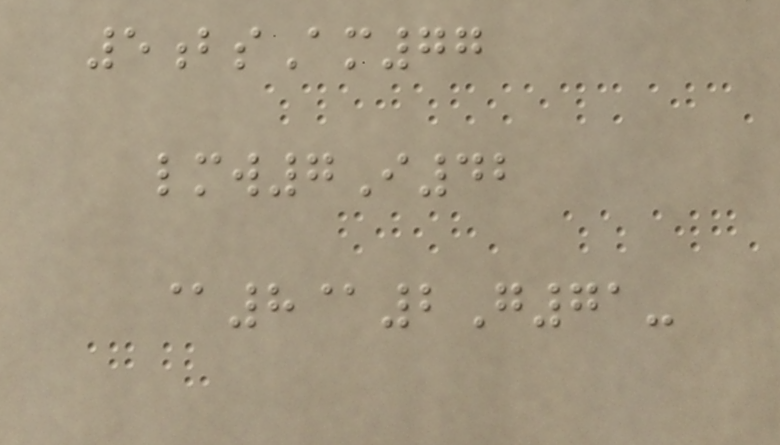5bsAm77
lmw7I42
@8@2G71-
